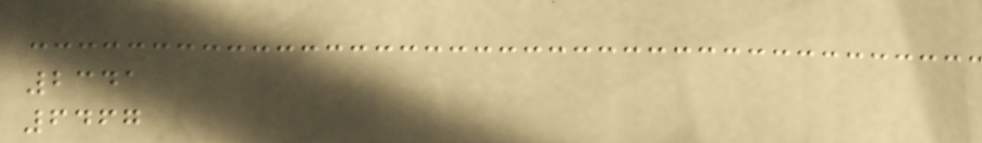2341
6467
